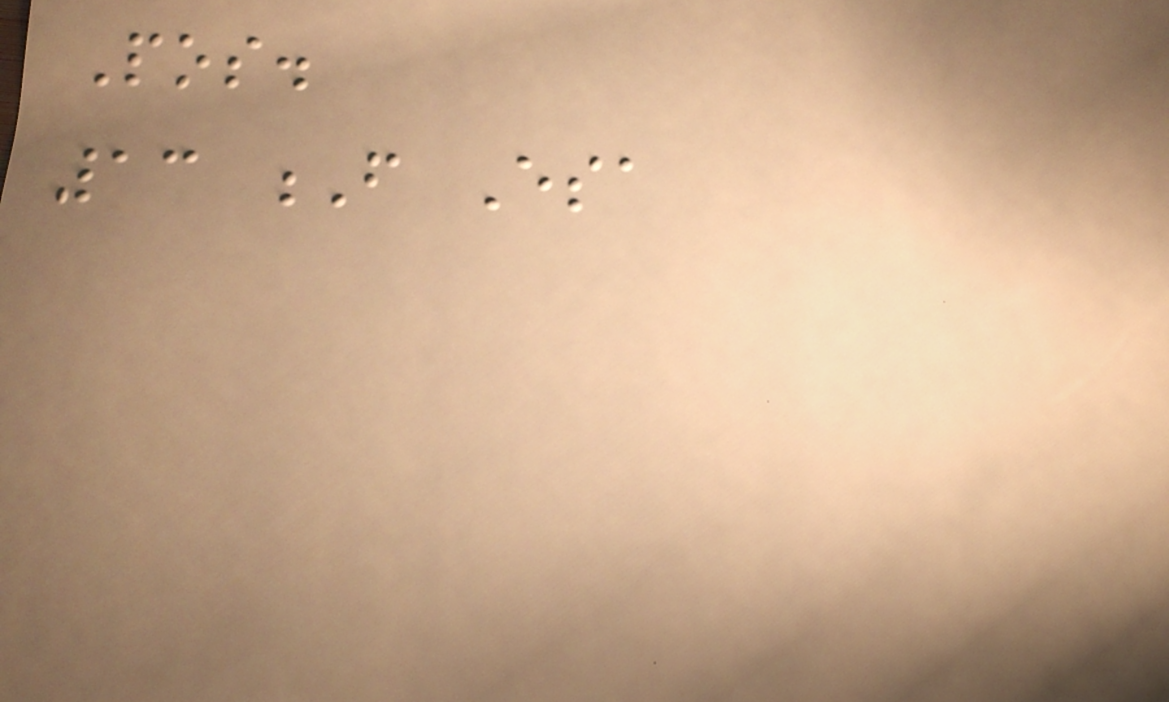Pos.
13 F Esa
